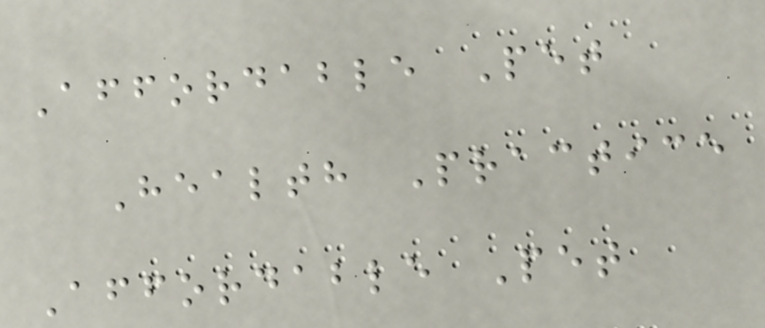Affordable Pet
Health Practice
Affordable Pet
